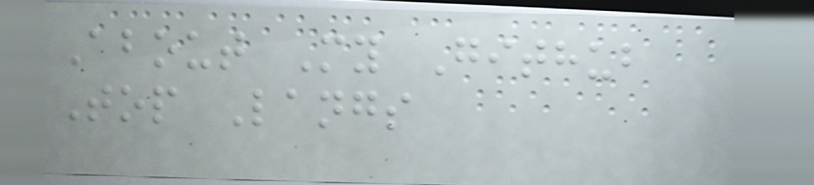About My Github
Top Langs
